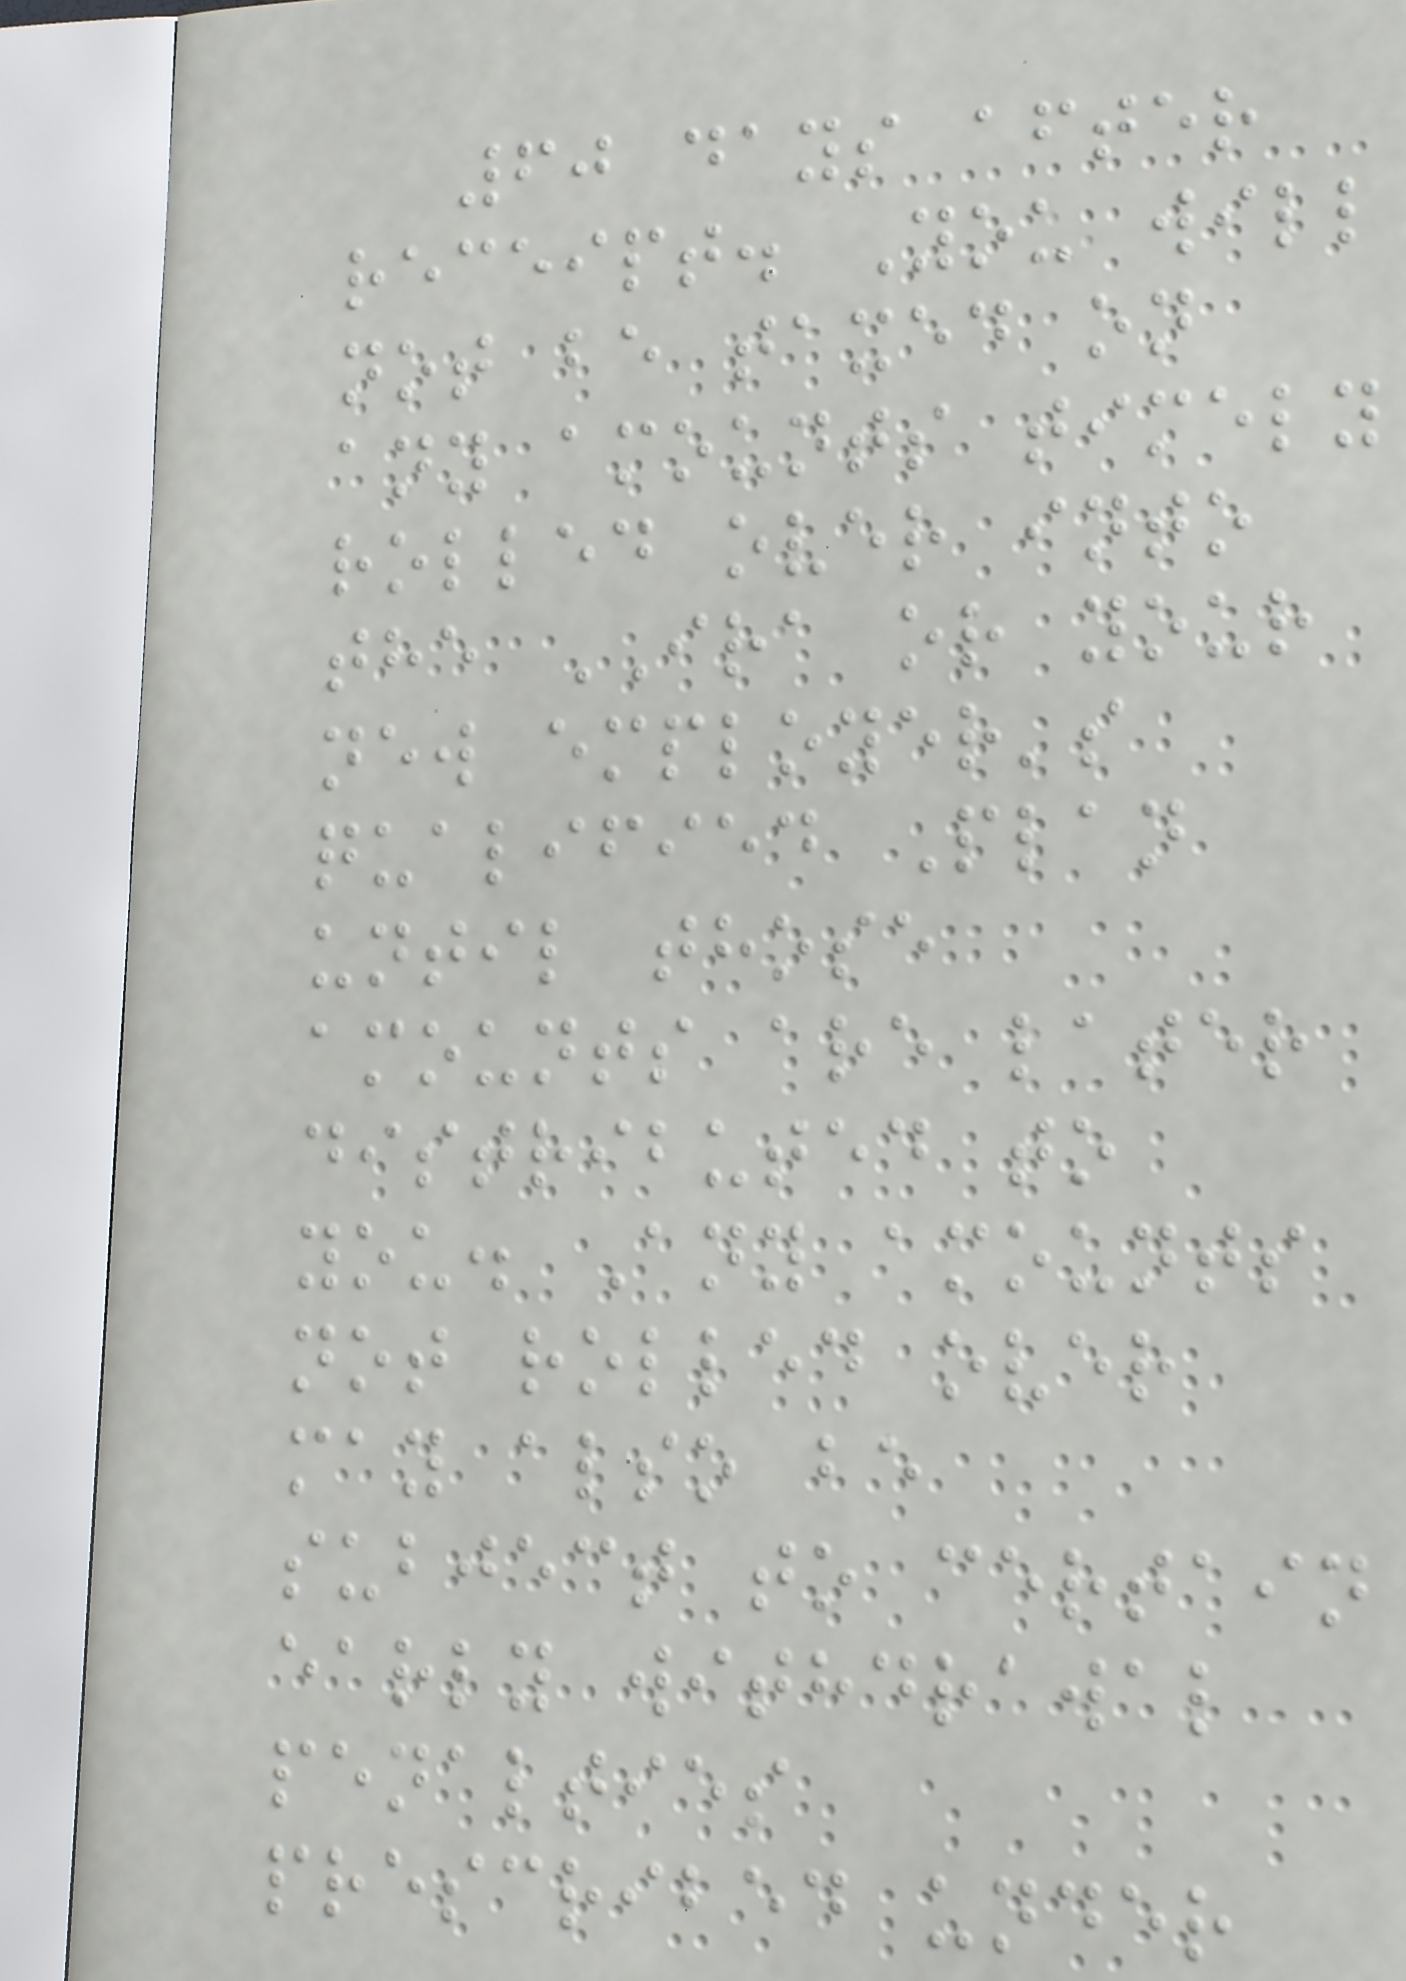60 days after
receipt. You will
not be taxed on
any amounts timely
rolled over into
the IRA or your
new employer's
qualified Plan
until those
amounts are later
distributed to
you. Any amounts
not rolled over
may also be
subject to certain
early withdrawal
penalties
prescribed under
